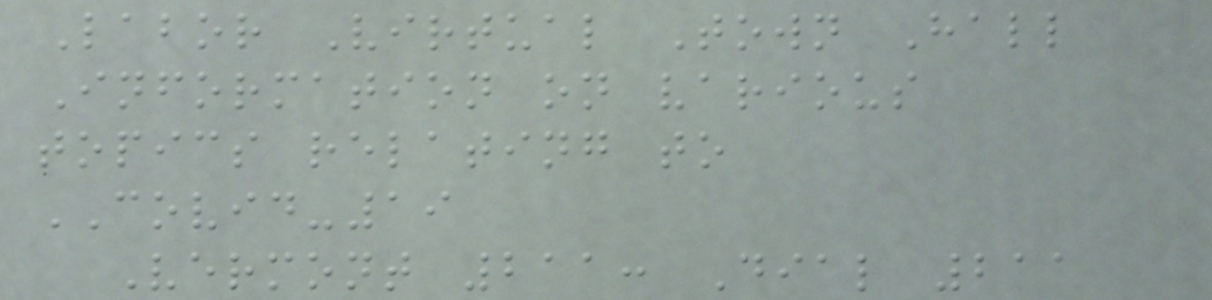Labor Virtual Town Hall
Information on various
topics relating to
COVID-19
Vermont 211: Dial 211
